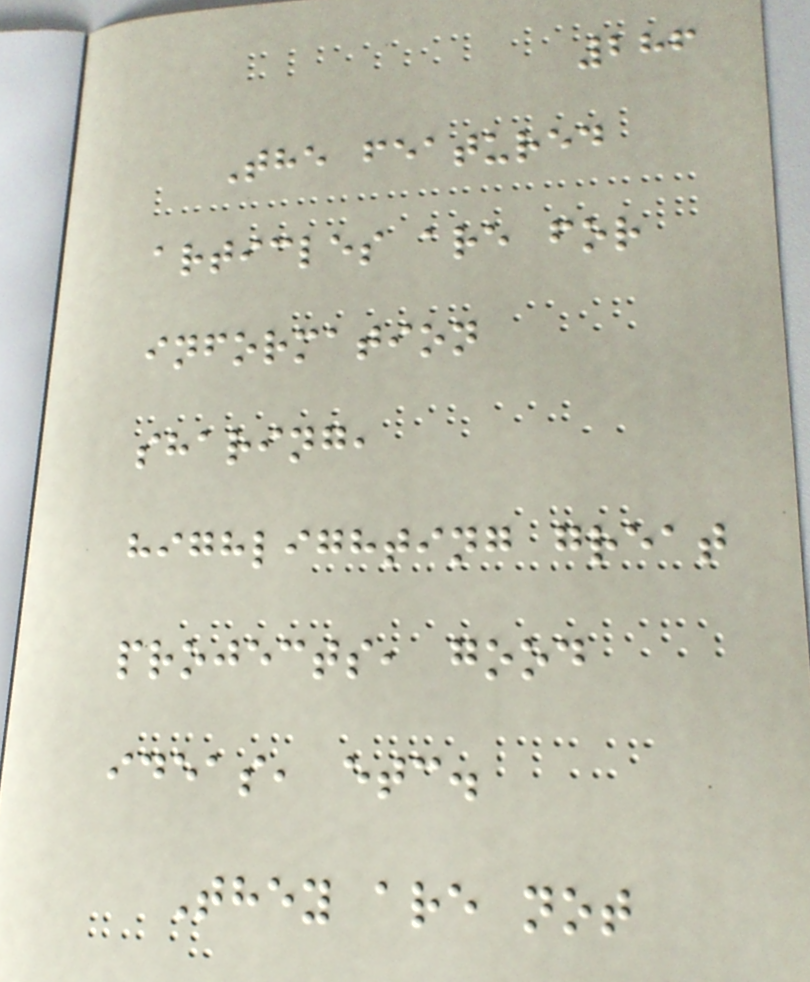286
The featured
articles are for
information
sharing,
highlighting great
projects, good
ideas, etc.
They are not
